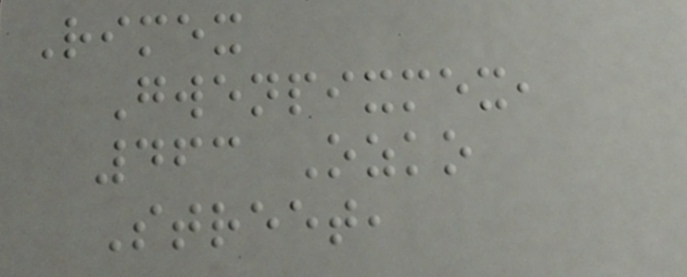Rimex
Gwenpixmex,
463 Ozko
Street,
